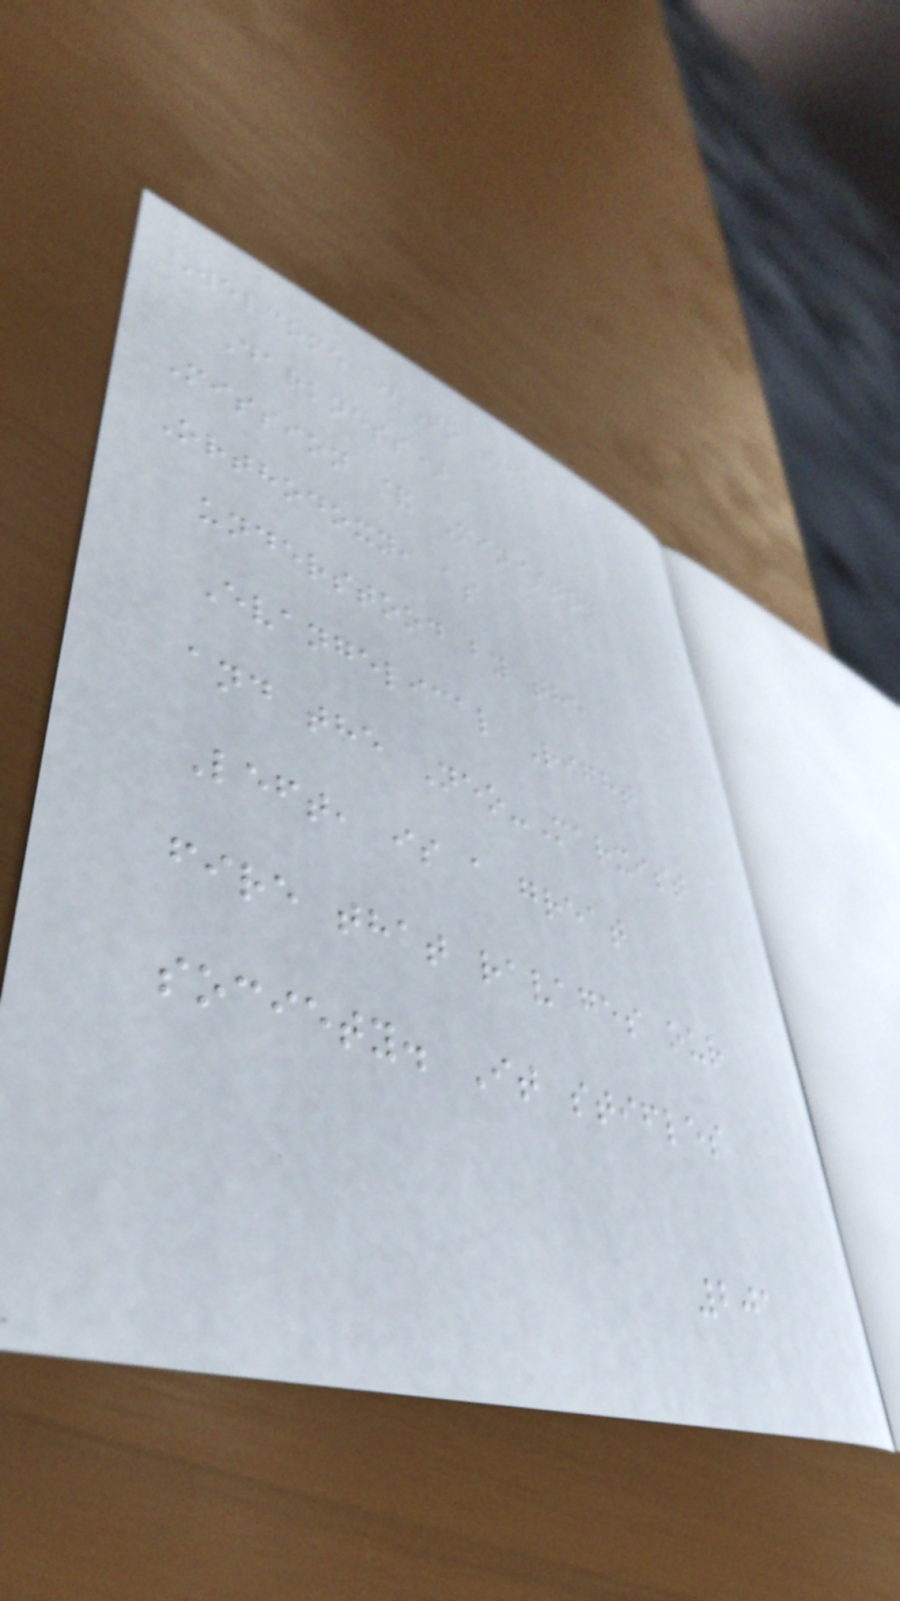Welcome (To the
Darkness)
Mission & Ministry
Orthodoxy, as
understood by the
Evangelical Right
and the Neo-Marxist
Left, is a great
fire that ravages our
society. It stifles
201
